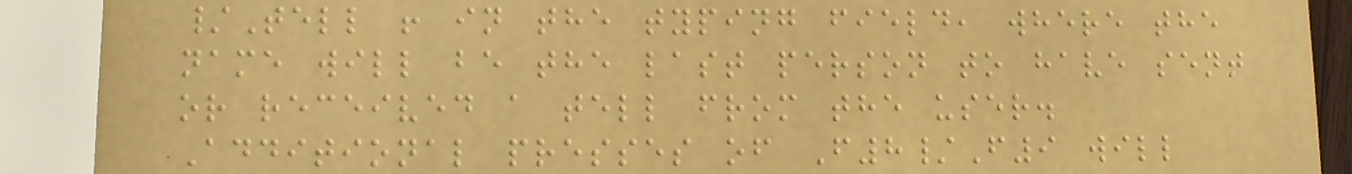/Tell ! in the typing field, where the
name will be the last person to have sent
or received a tell from the user.
Additional presses of F8/F9 will
